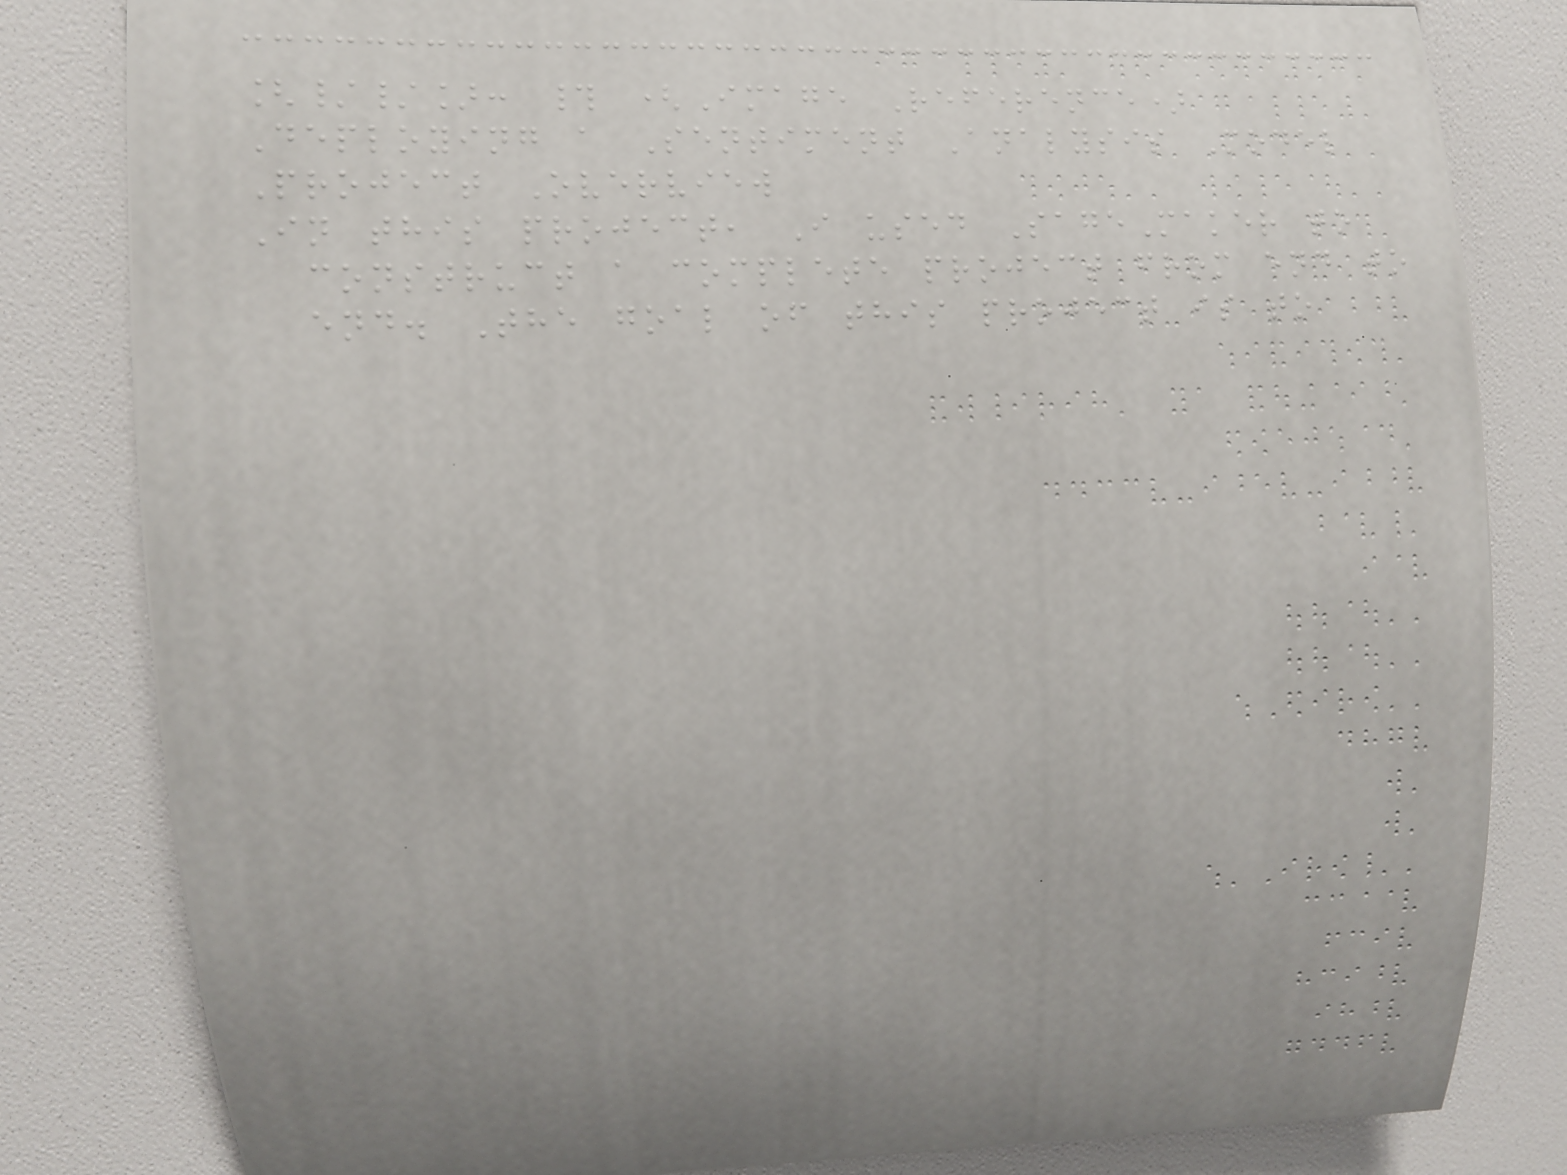[//]: # (Image Reference)
Deploying a Sentiment Analysis Model
Project Overview
In this project, I used SageMaker to
construct a complete project from end to
end. The goal of this project is to
